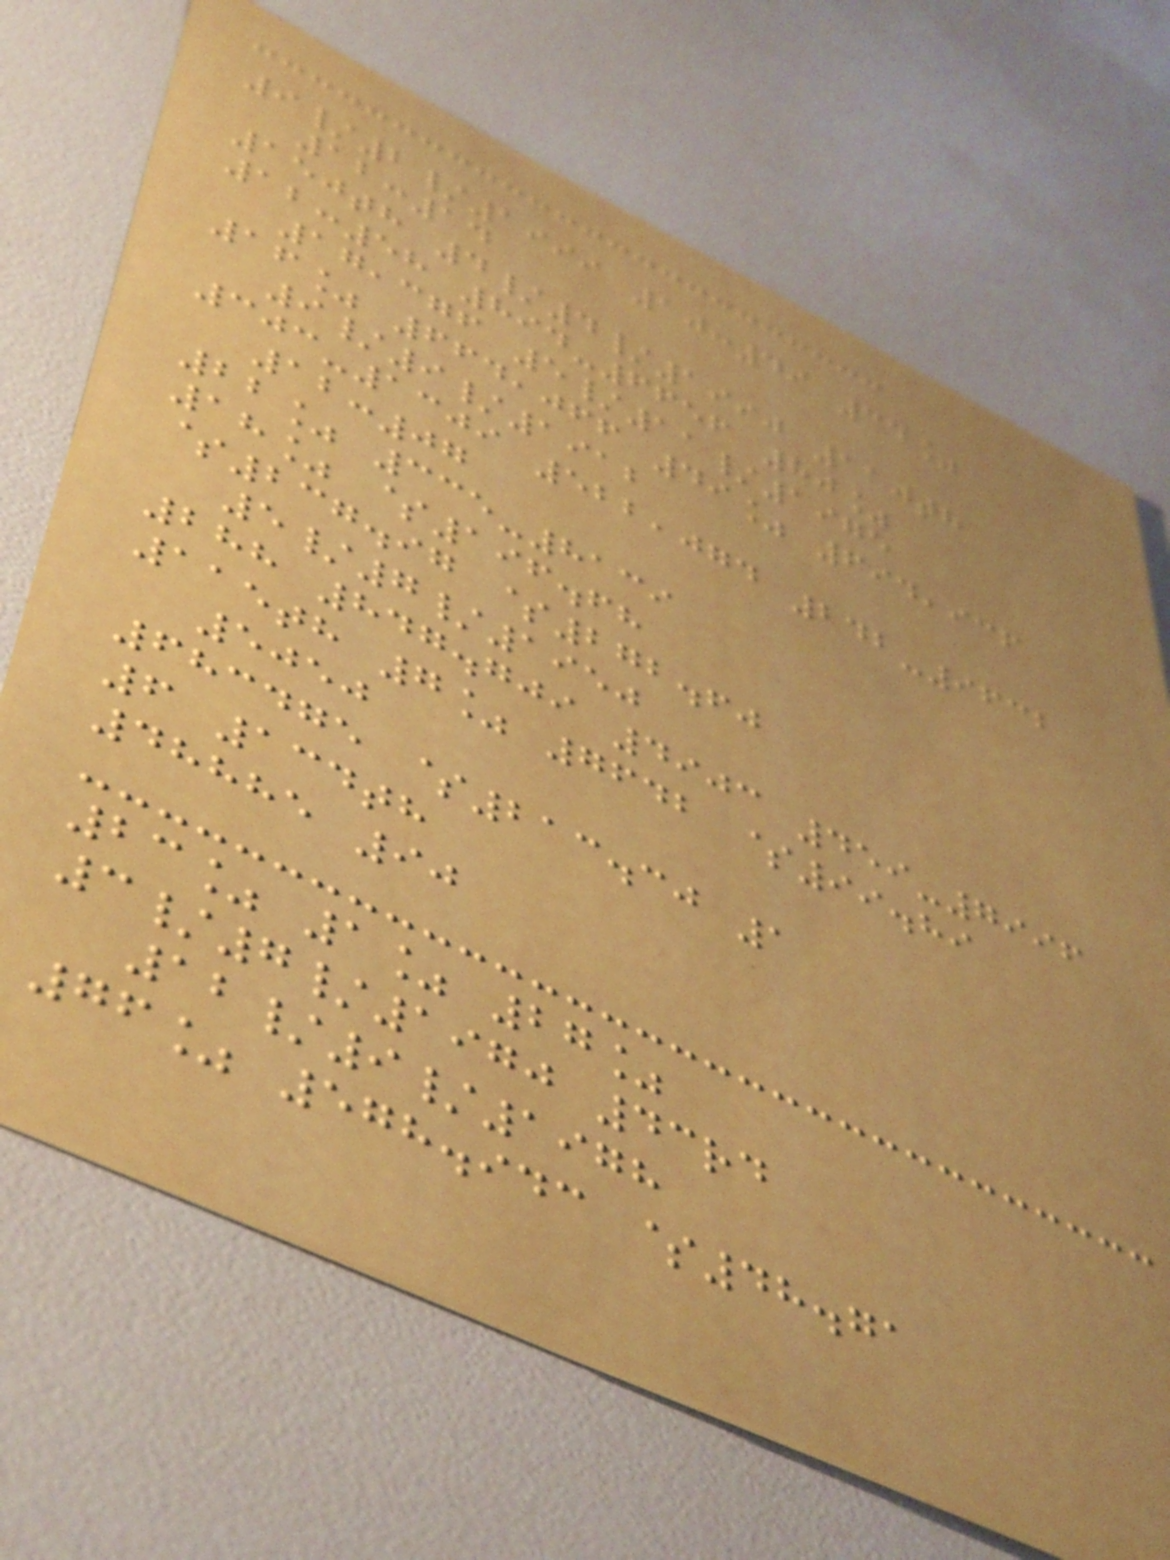9/2/1999 10:49 34%
12:14
150th 4/4/1990 110th
12:58 894-6656 80%
17,376 5/11/1975
16% 664,066 49% 694,936
9/9/1912
303-1309 522,074 242-9632
12:07
22% 335-8139
18% $196.68
$237.97 $272.60
5/7/1950
288 847.709 4903 459-7996
115th 7% 7642 $99.89
5050
683475 $213.30 1
6 134th
48885 90
23% 1% 27%
3/7/1970 43rd
12/9/1978
76% 578.943 $48.71
